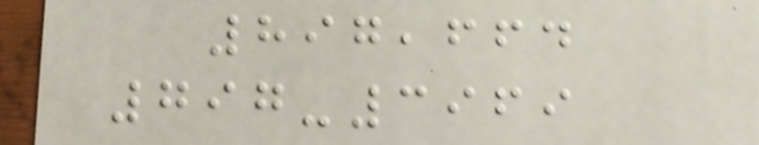897,664
797-3969
